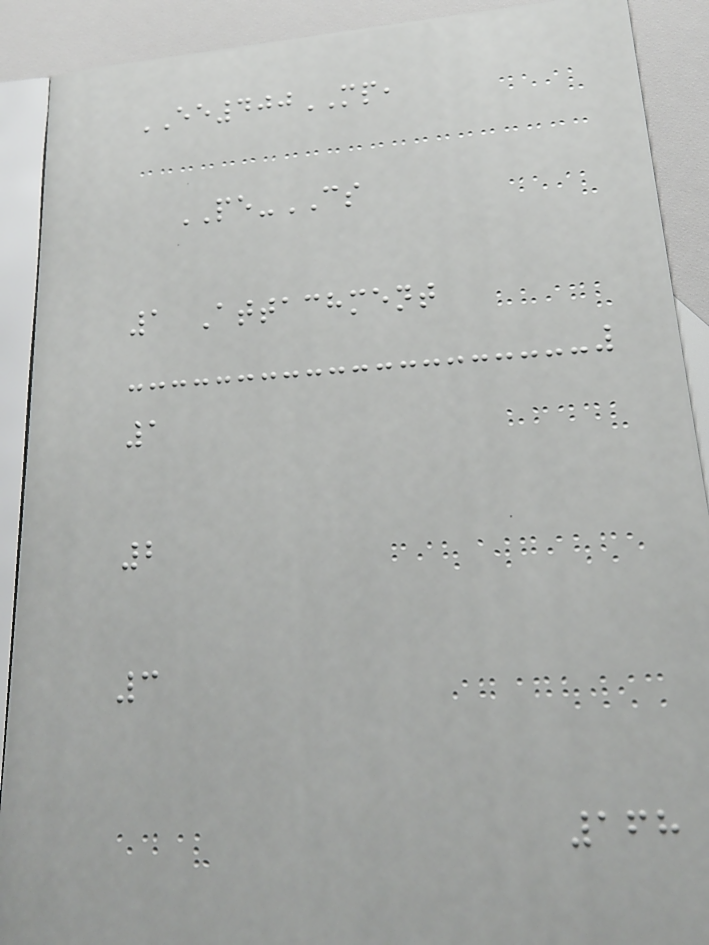EE400MP,
PE-CS
1 Attachment
1
2
3
168
